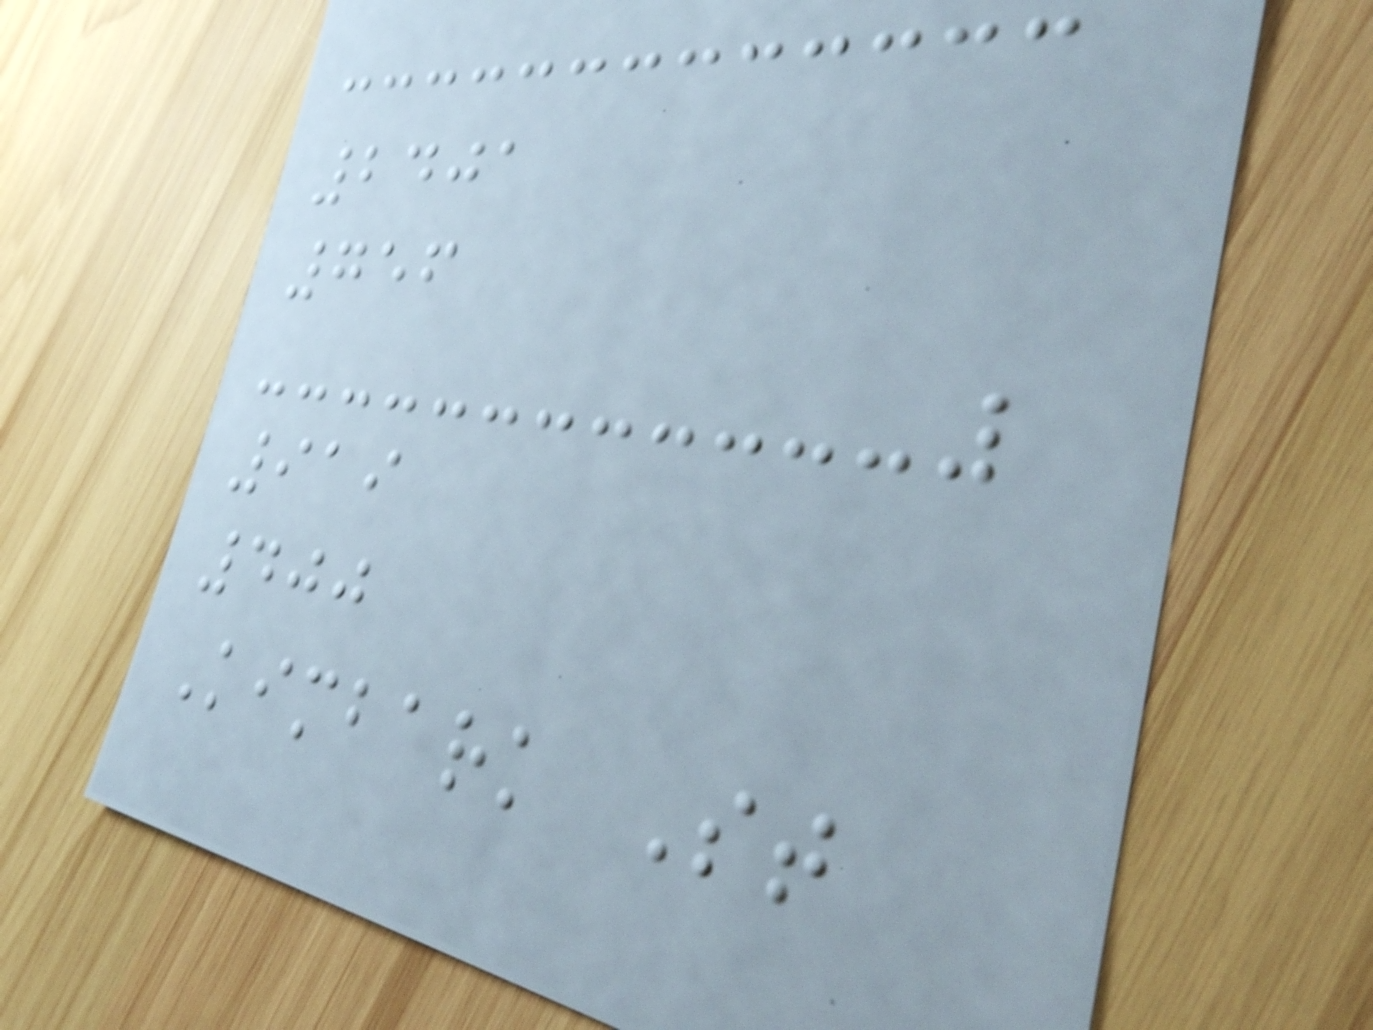2401
756
919
400
Kimbark St
